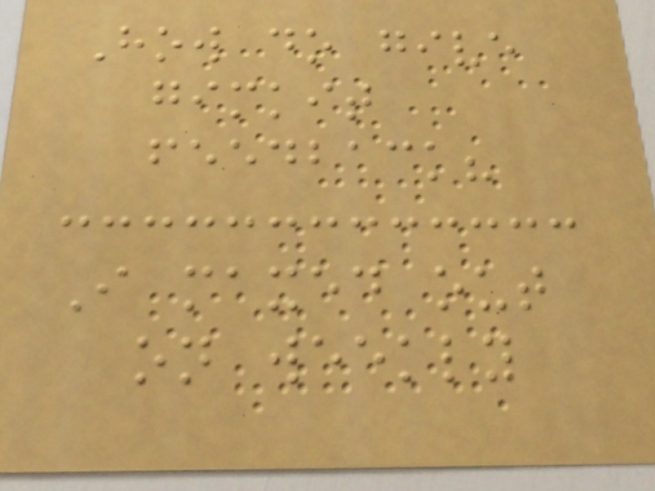How do give
gimkit
feedback?
I maxed out
on weekly
